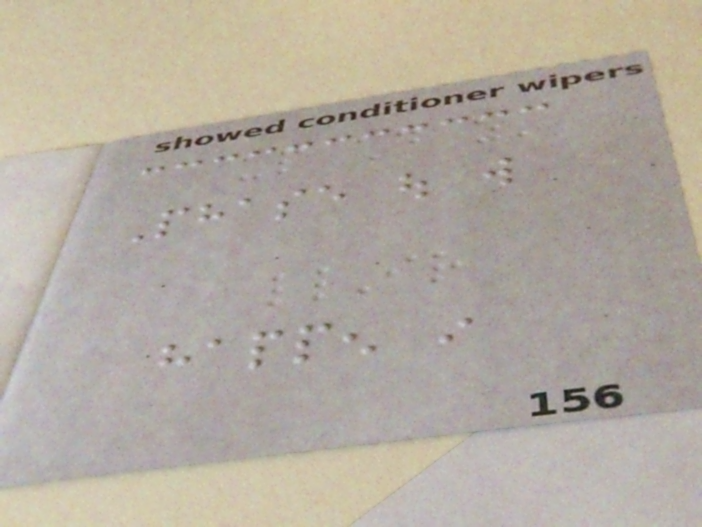Phase out will
happen in
